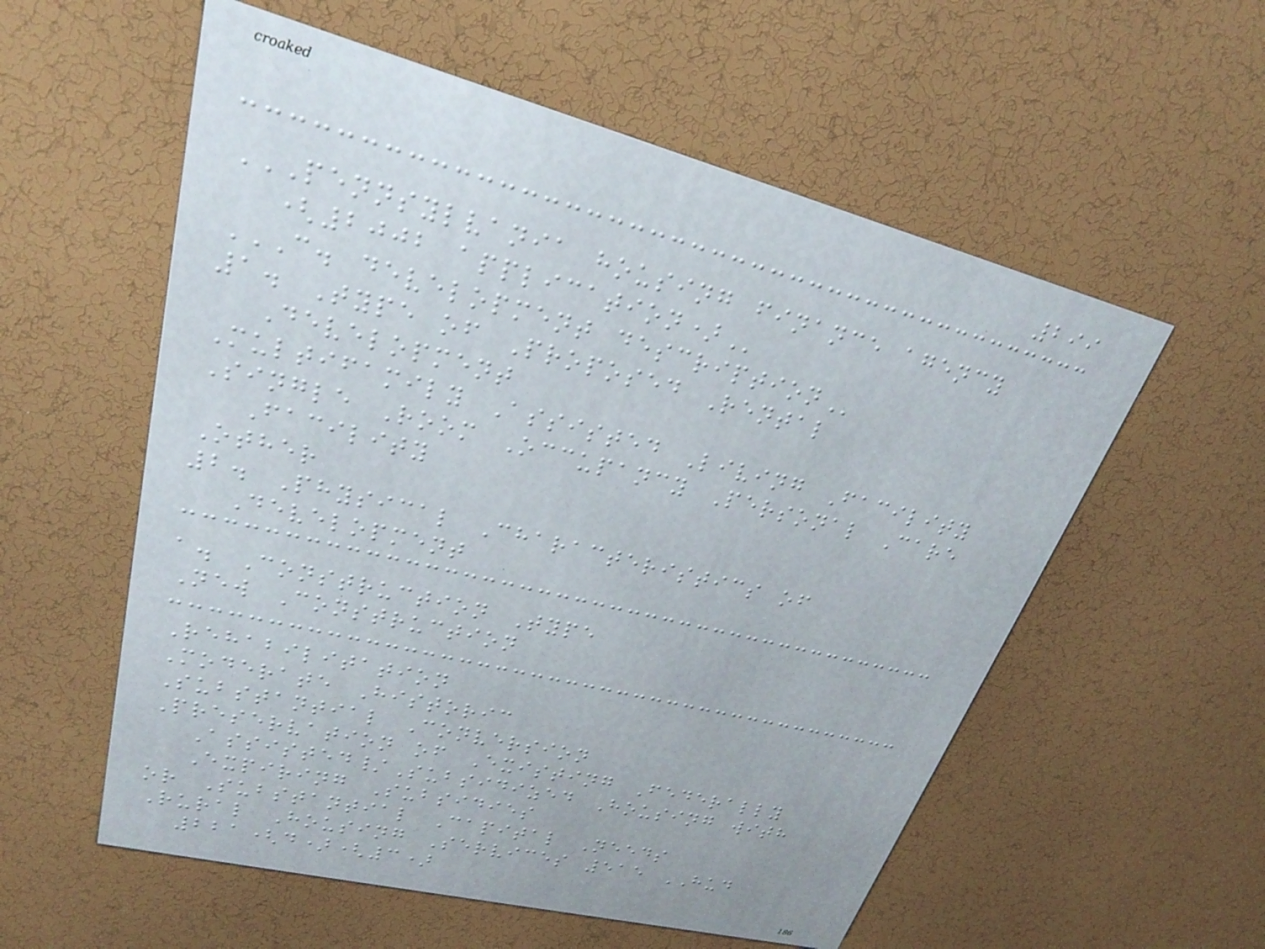299
PENNSYLVANIA HOUSING FINANCE AGENCY
(2002 APPLICATION)
C. DEVELOPMENT DESCRIPTION
1. Type of Proposed Rental
Development
Multifamily Assisted Living Facility
Single Room Occupancy Personal Care
Facility
Other
2. Physical Characteristics of
Development
a. Construction Type
New Construction
Rehabilitation
Moderate Historic
Substantial Conversion
Preservation of Existing Federally
Assisted/Subsidized Housing with
Expiring Subsidies
or Substantial Capital Needs
Rural Housing Services 515 HUD
221(d)(3)
